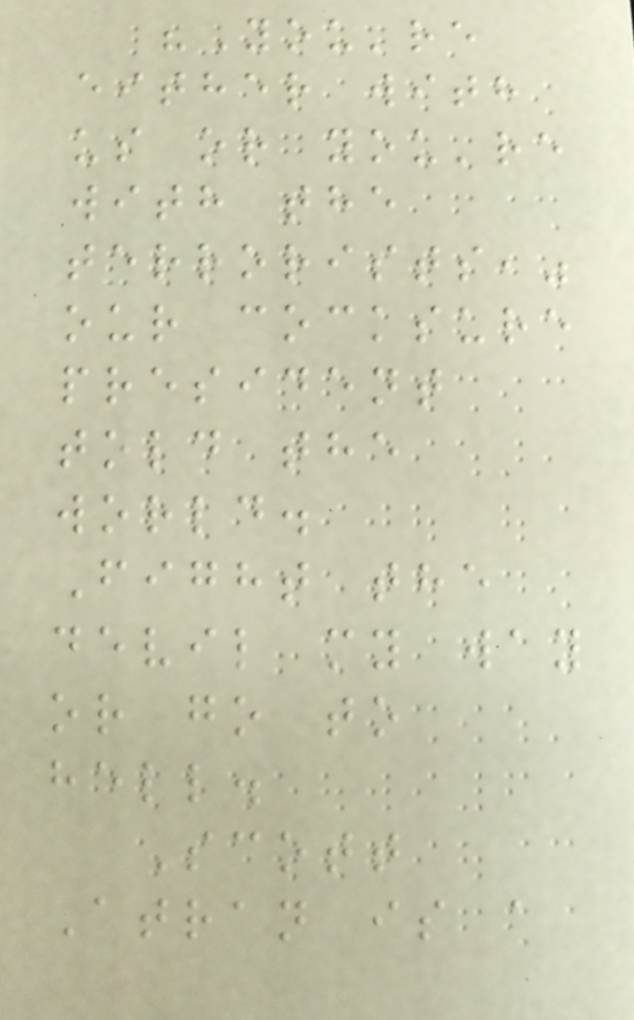"You're
either with
us or you're
with the
terrorists,"
our cocksure
president
told the
world.
Fight the
devil my way
or go to
hell.
Scott
Atran is a
